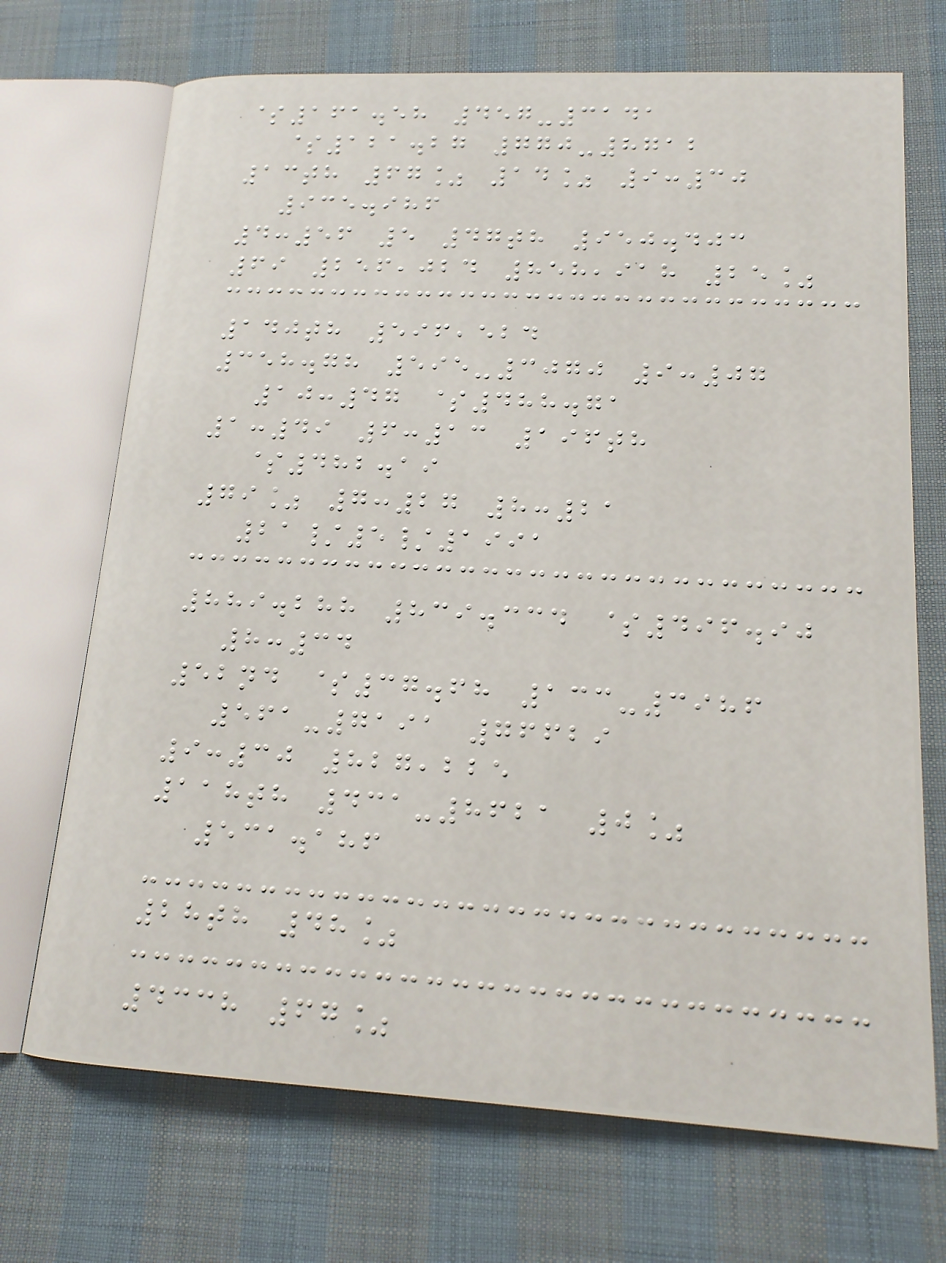$161.58 457-3141
$121.27 770-8712
13th 67% 14% 9:30
935.986
4:56 5 47th 950.403
69 256,024 858,918 25%
140th 596,524
358.78 595-3070 9:07
10:47 $488.71
1:49 6:13 196th
$482.19
79% 7:27 8:21
21/5/1991
889.288 839.334 $496.90
8:34
52nd $37.68 133-3986
561-7191 76629
9:30 827,225
118th 431-8621 0%
531.186
28th 48%
4338 67%
